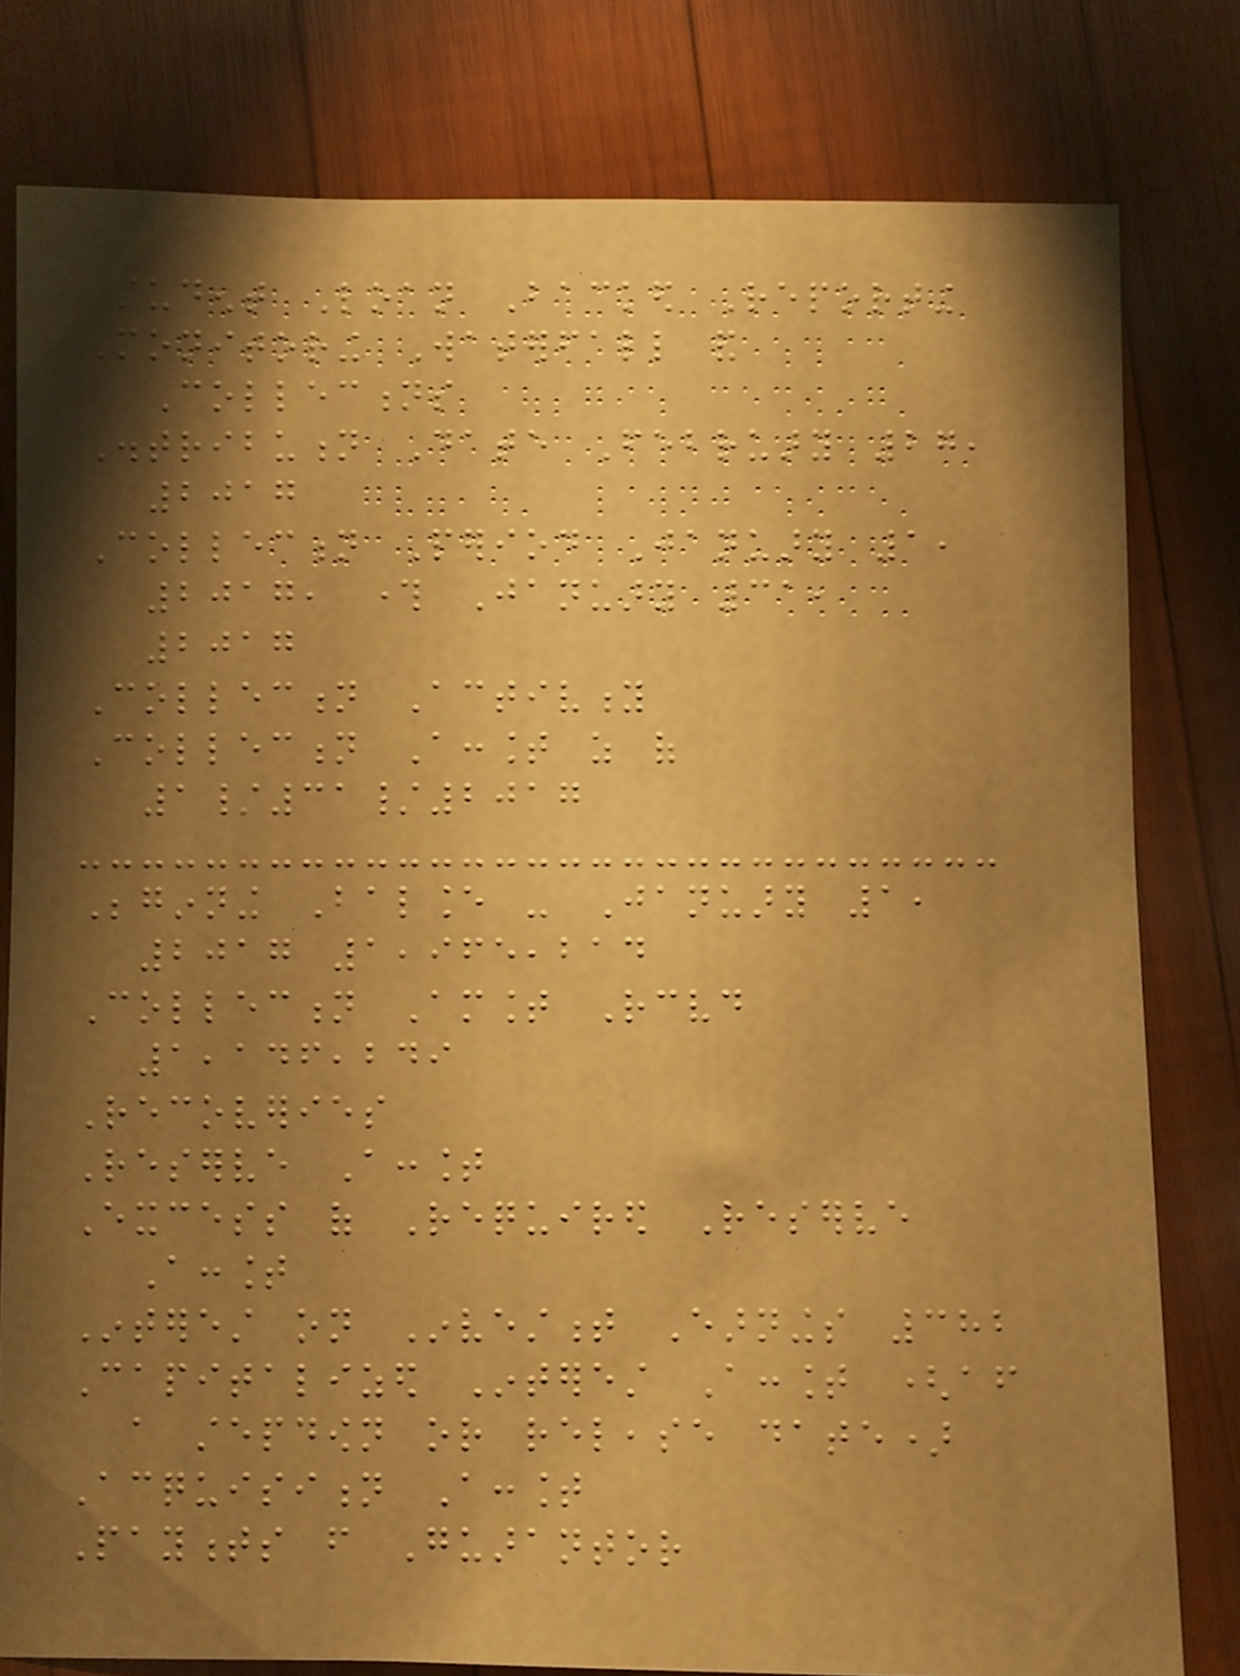Student Loan Backed Reporting
Monitoring Waterfall and
Collections
Distribution Date February 27,
2017
Collection Period January 1,
2017, through January 31,
2017
Collection Activity
Collection Account as of
1/31/2017
Beginning Balance - January 1,
2017 1,965,214
Collection Amount Received
1,146,249
Recoveries
Reserve Account
Excess of Required Reserve
Account
Interest on Investment Earnings 382
Capitalized Interest Account (after
a stepdown or release date)
Acquisition Account
Payments from Guarantor
